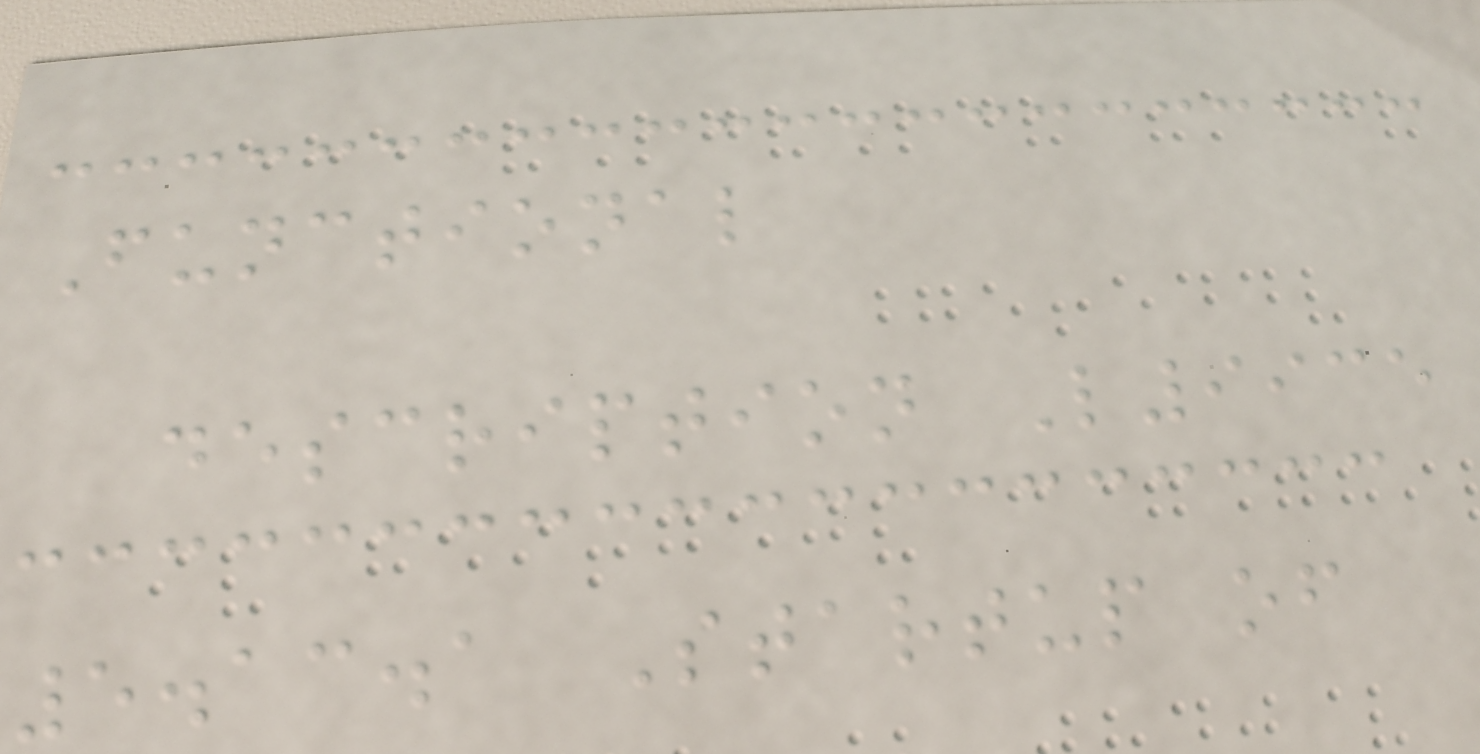Functional
description L9935
5.13.1 Startup of
